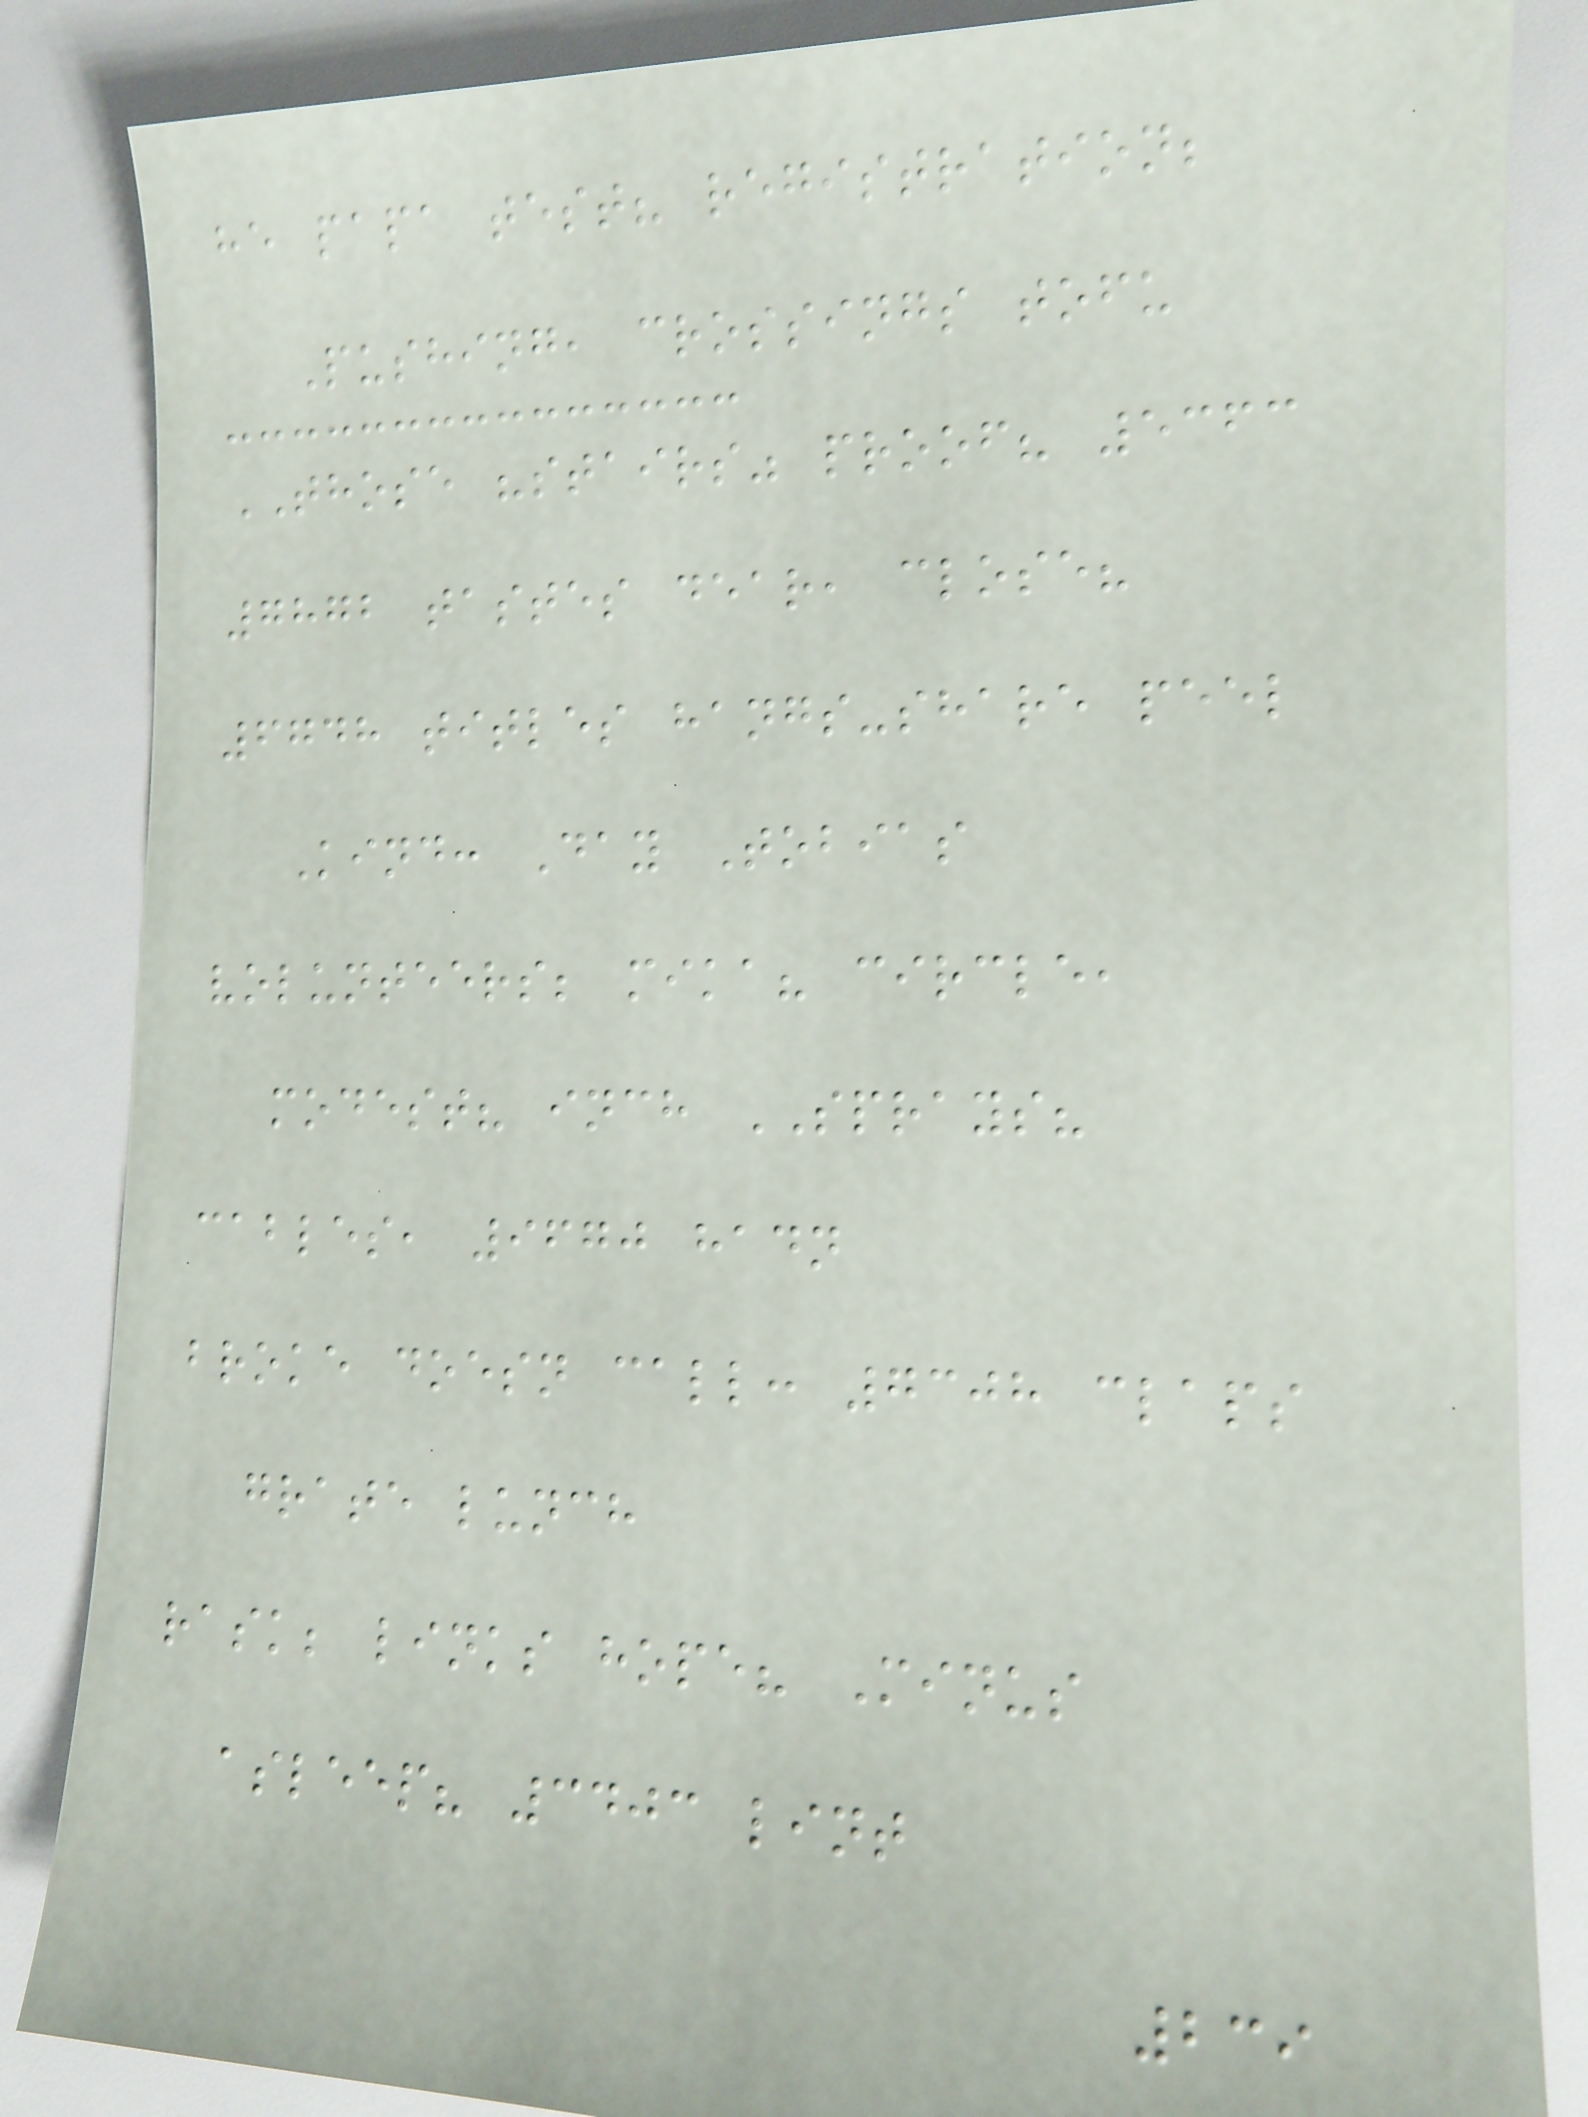he papa test? registration;
Pushing, crossings tofu
THOSE "stairs" proof? 5363
7872 tastes dear, close?
6748 titles hangs-share peel
Kind: Day Tobias
volunteers; mika? circle,
modest? inch SPRAYS?
cables, 9670 hadn
broke doesn call: 7308 claps
grate lunch
rask; links hope? Minus
asleep? 3403 lint
239
